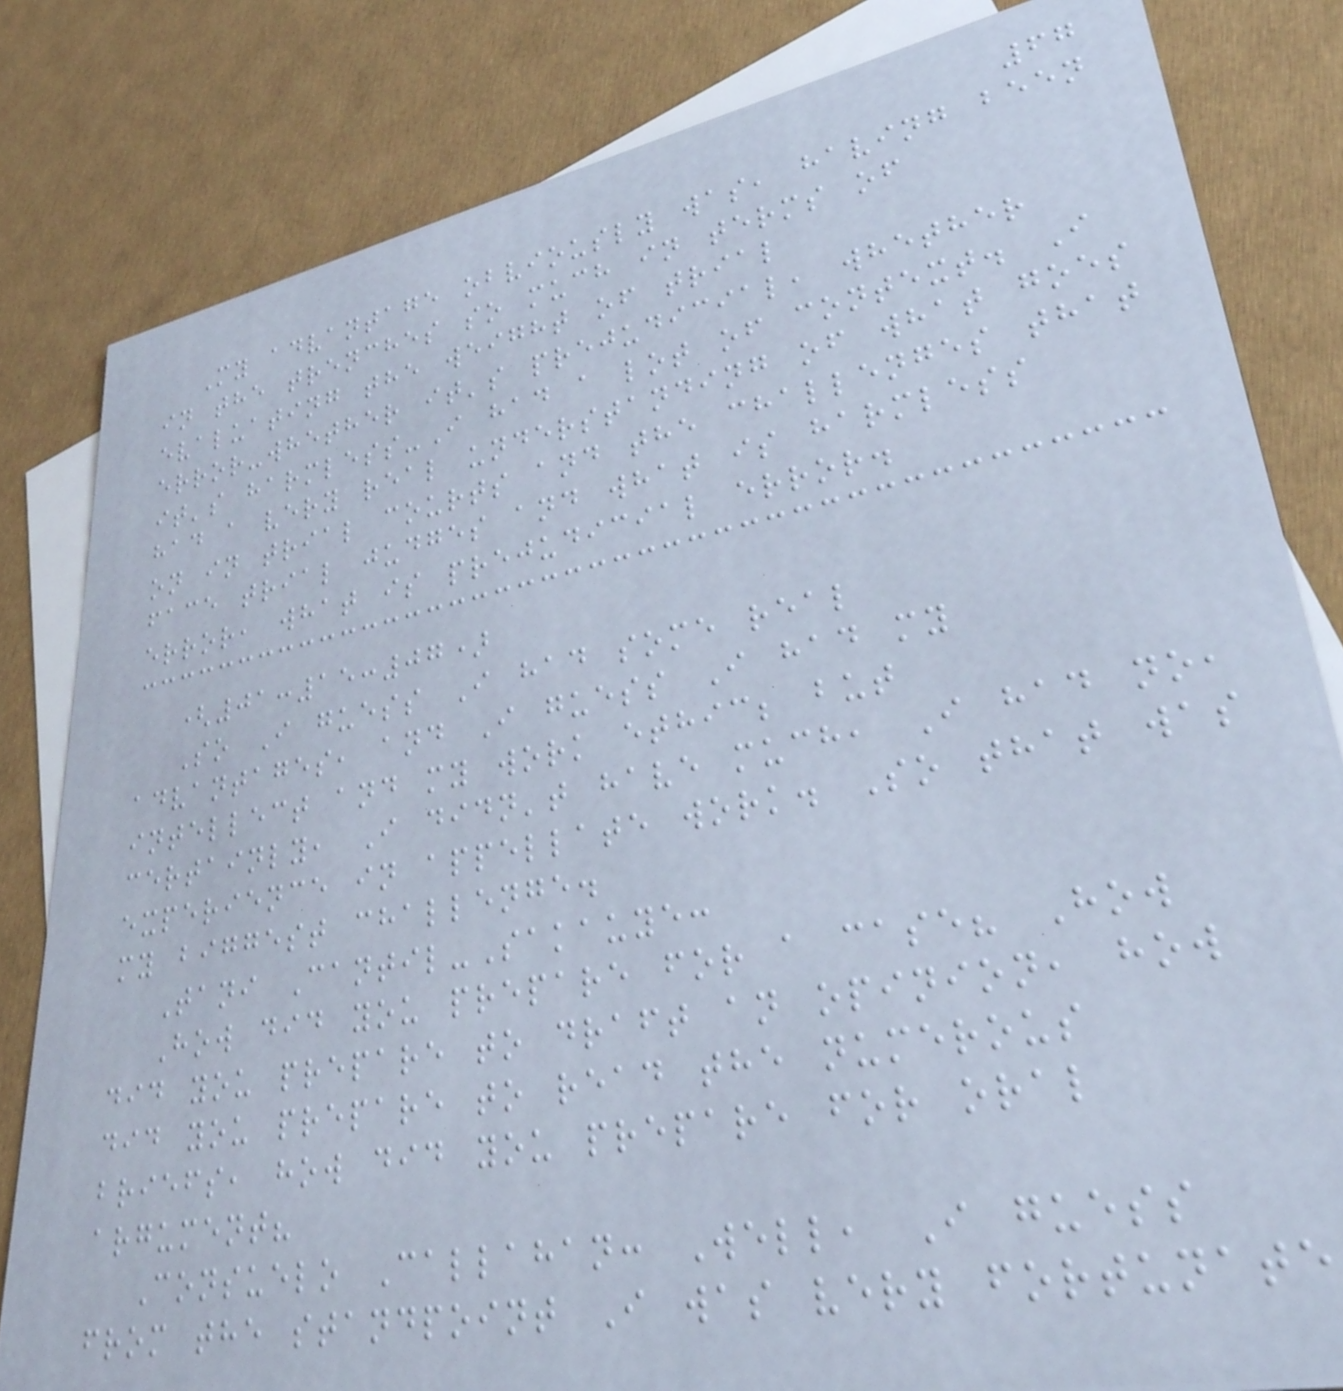67
My advantage obviously was, having been
in the trenches so much in terms of
evaluating the weight of trial
error-whether it's prejudicial, whether
it's harmless-I had a lot of context. I
had a very real understanding of what goes
on in trial courts and the challenges that
face trial judges and what is harmless
error, what is prejudicial error.
(01:15:07)
So I guess I had some real
advantages, and I guess I had my
intellect and my work ethic; but
certainly, I didn't have much, I had no,
experience in appellate work. So that was
my biggest challenge.
Tani Cantil-Sakauye:
How did you prepare for a case? How
did you prepare to draft an opinion, how
did you prepare to read the numerous
briefs, how did you prepare for oral
argument?
Consuelo Callahan: Well, I guess
from the standpoint I was very fortunate
